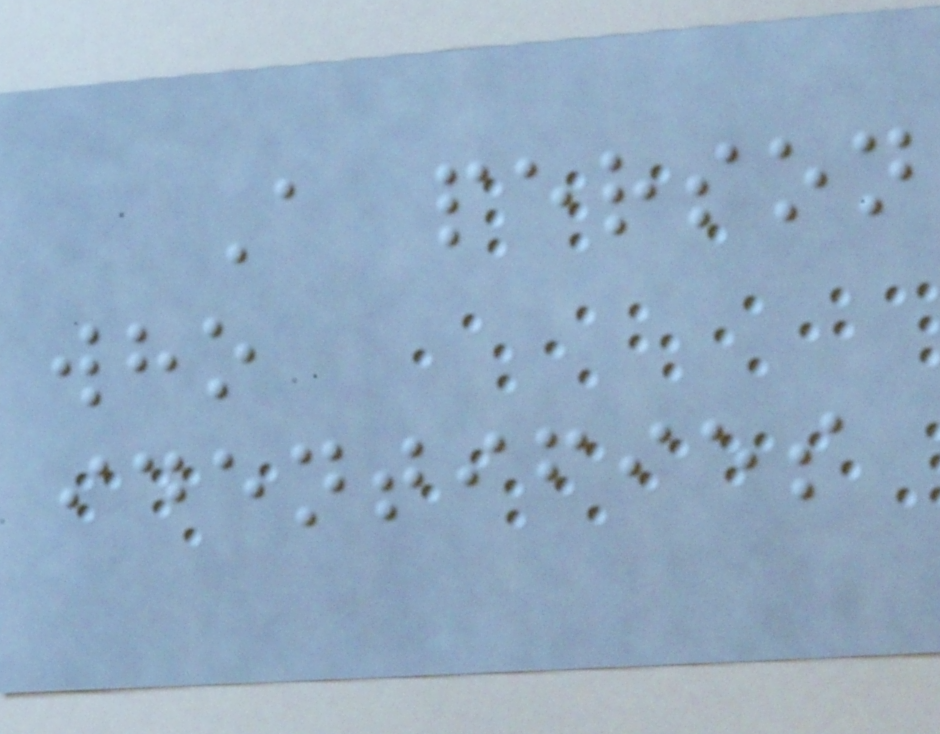A person
who
identifies
